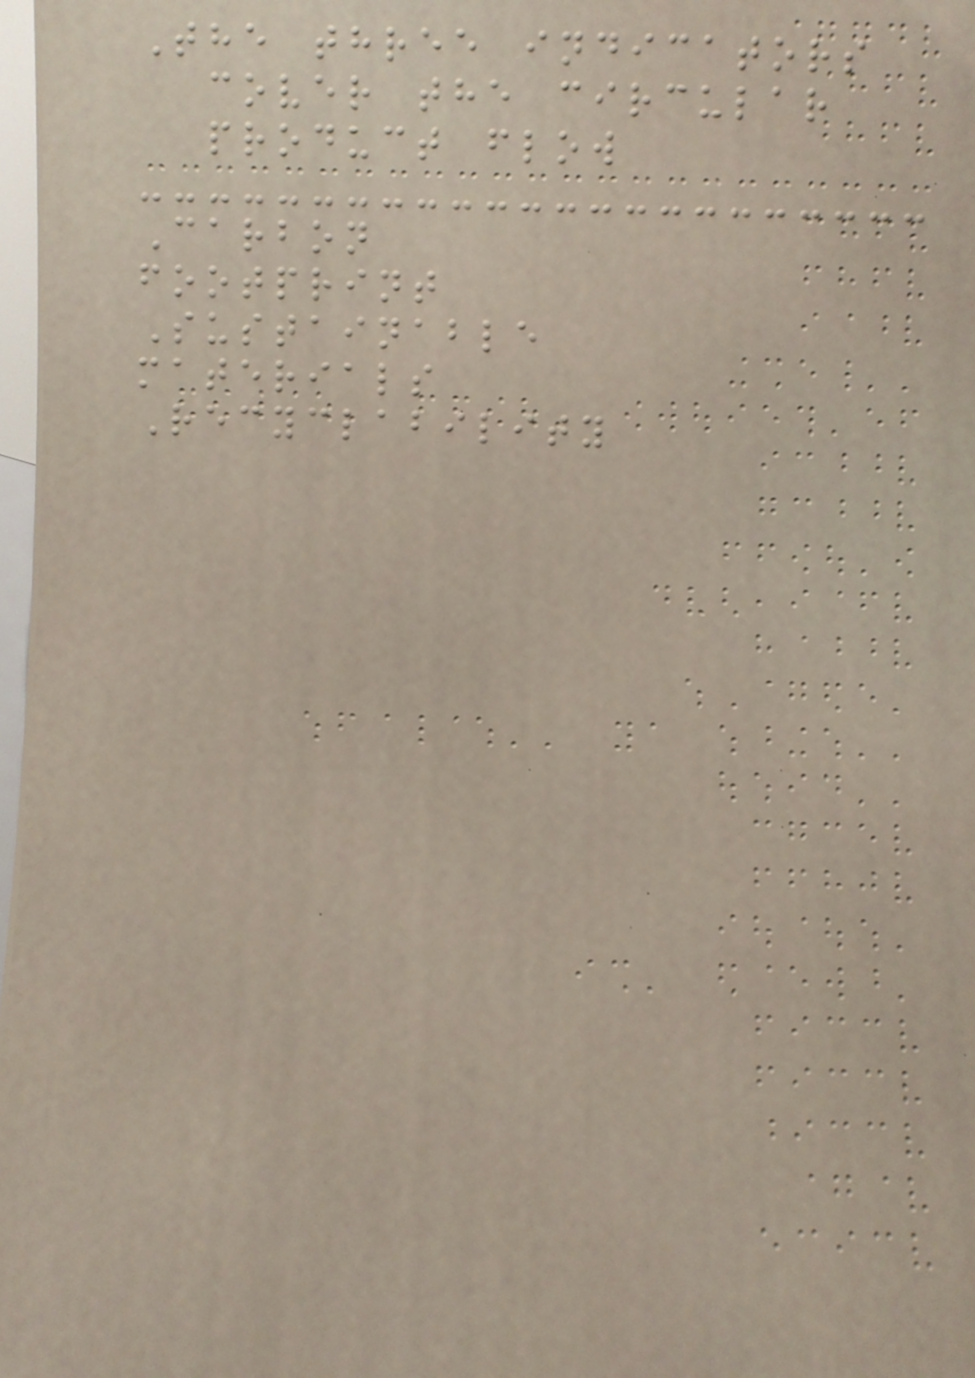The three indicators
cover the circular
product flow
Carbon
footprint
Sustainable
materials
Recyclability
